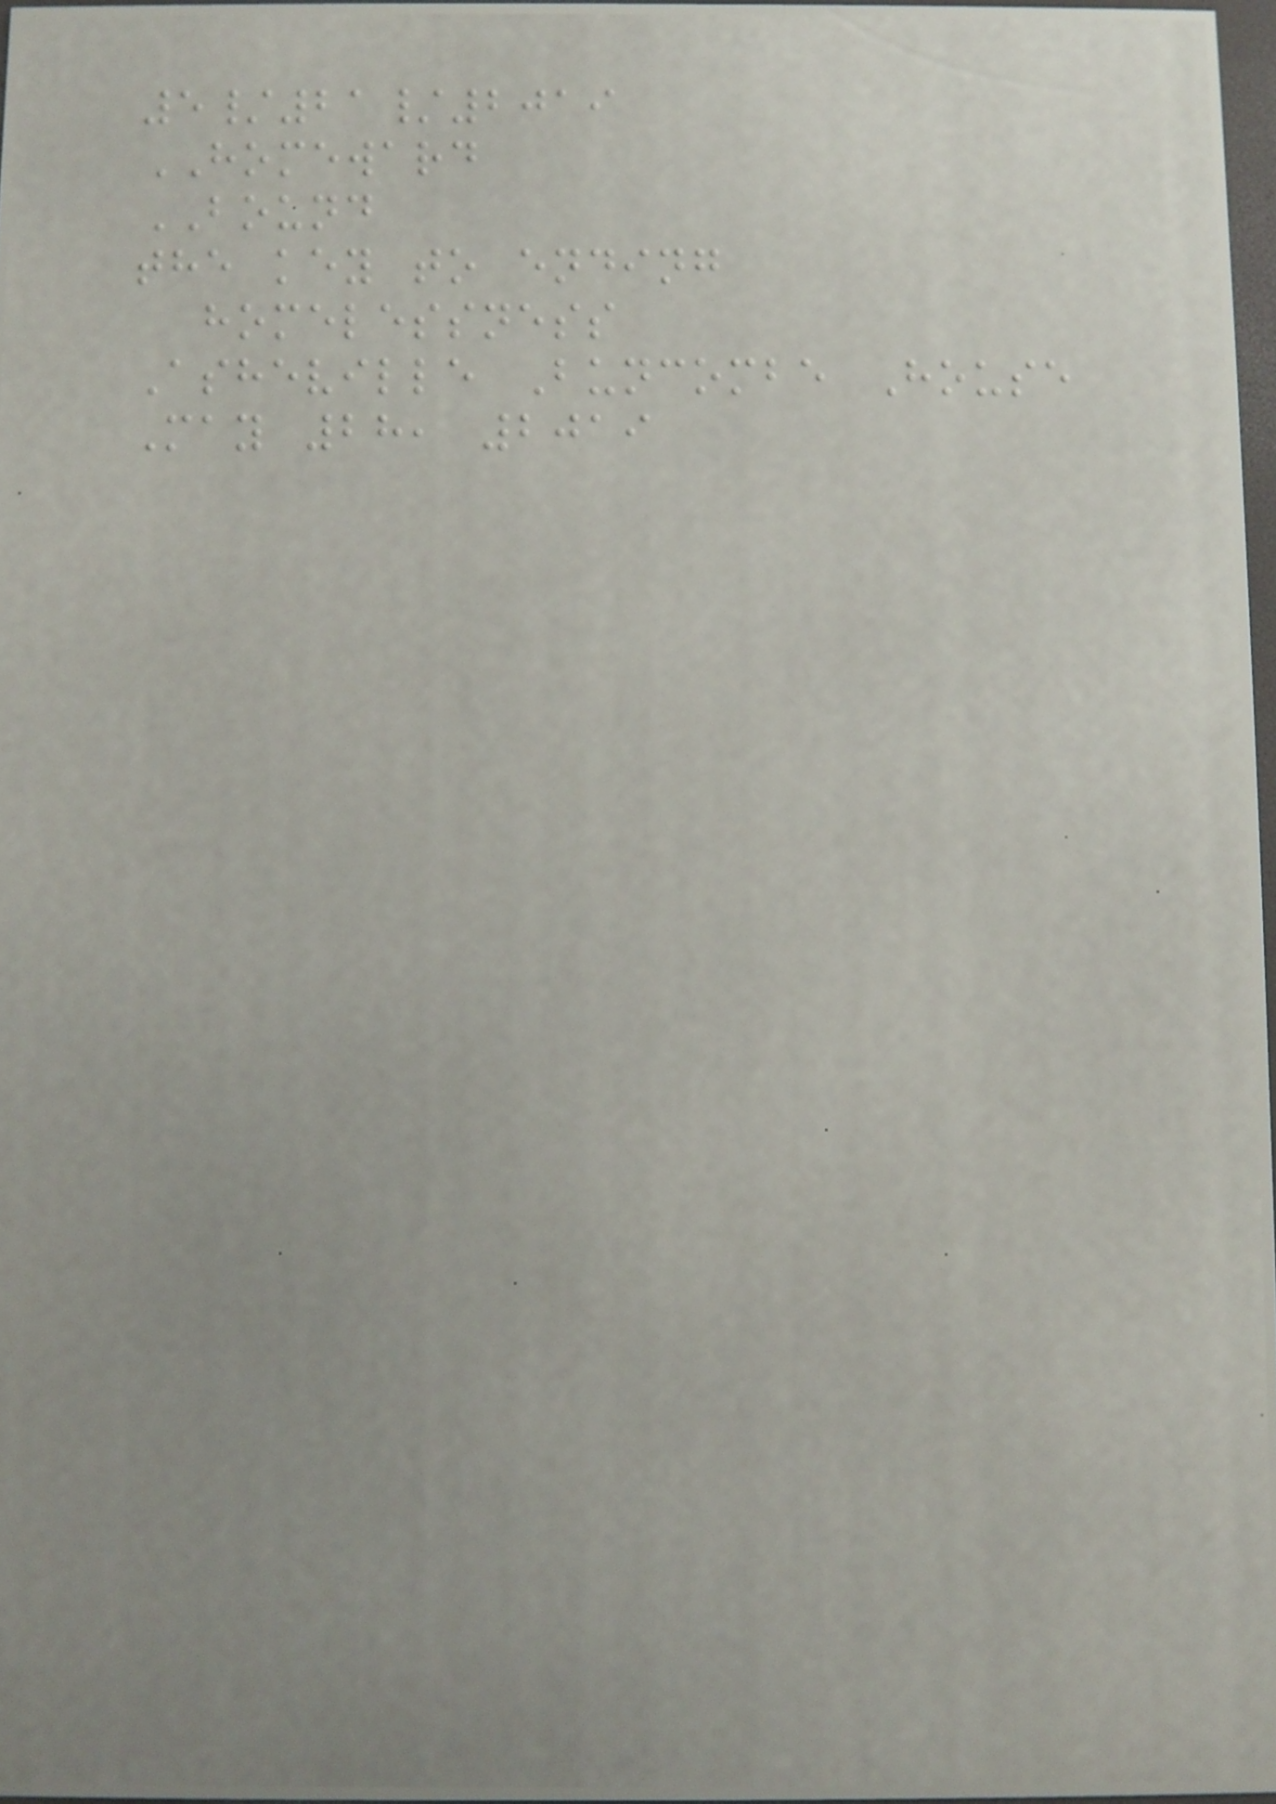5/21/2019
HOMEWARD
BOUND
the key to ending
homelessness
Asheville Buncombe House
May 28, 2019
